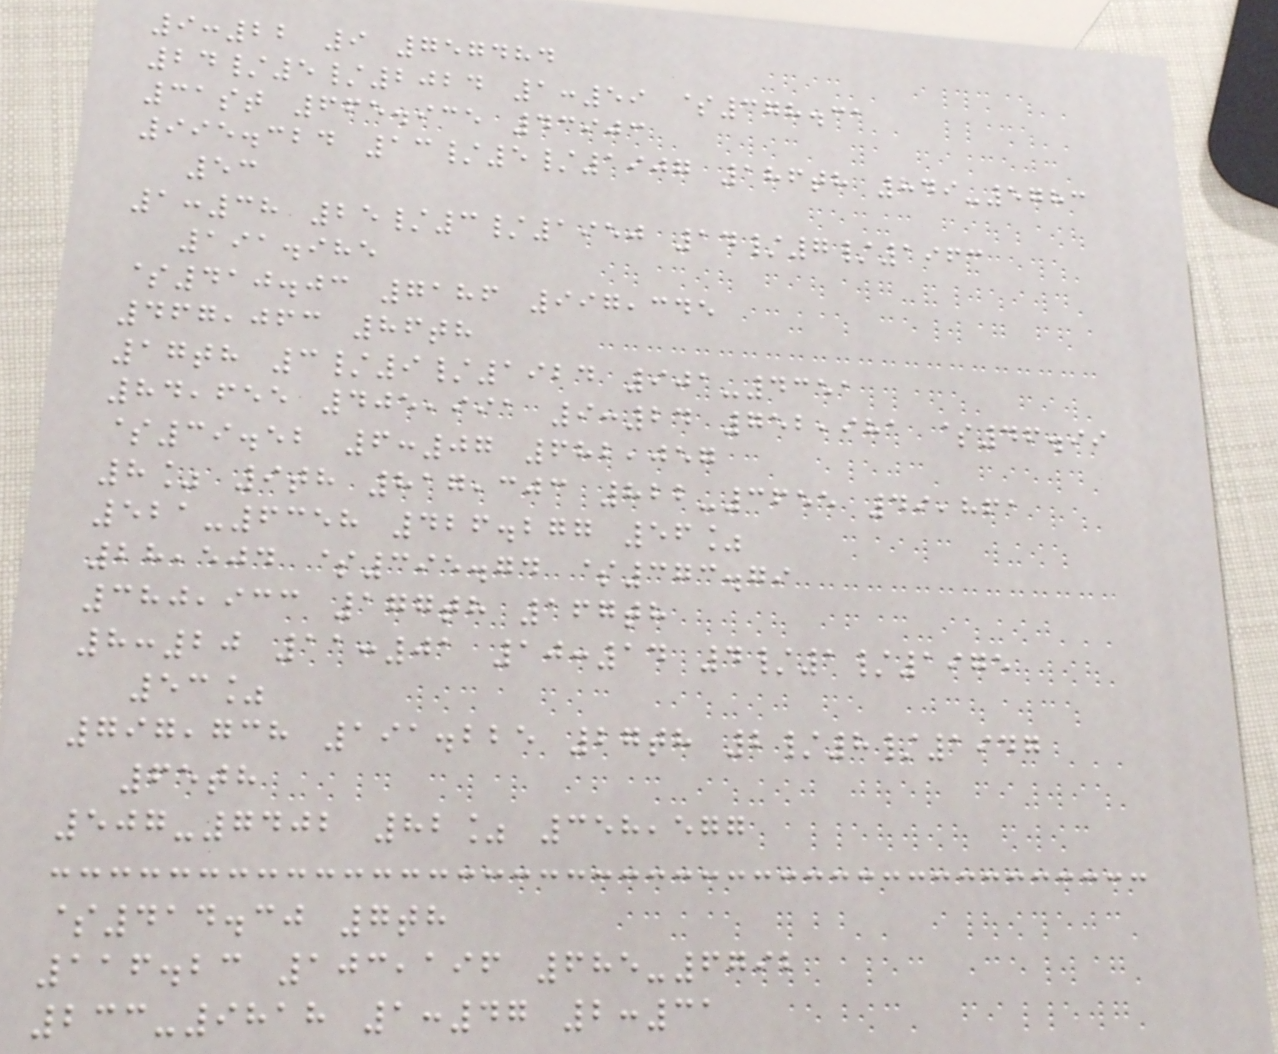9:22 9 757484
24/5/2024 1:59 $378.31
31st 665.935 43903
995.324 13/5/1907 186th 849-5783
53
1:38 25/3/1950 14/7/1963
191.985
$410.03 7186 997,345
467,063 86th
17th 3/9/1924 901-4351
84,655 405,991 9:24 752,981 $46.99
$39.52 6:07 682,057
8% 9th 817,303 822-3655 49,861
521-6358 426.277 56%
28,504 $395.74 $373.79
380,933 177th 167th
8:20 11:01 10:14 4/1/1975
53%
797,738 191.225 27th 2/8/1947
65th
507-7402 82% 358,577
$414.30 7th
116.23 103,196 685-6792
233-9818 1:47 2:31
